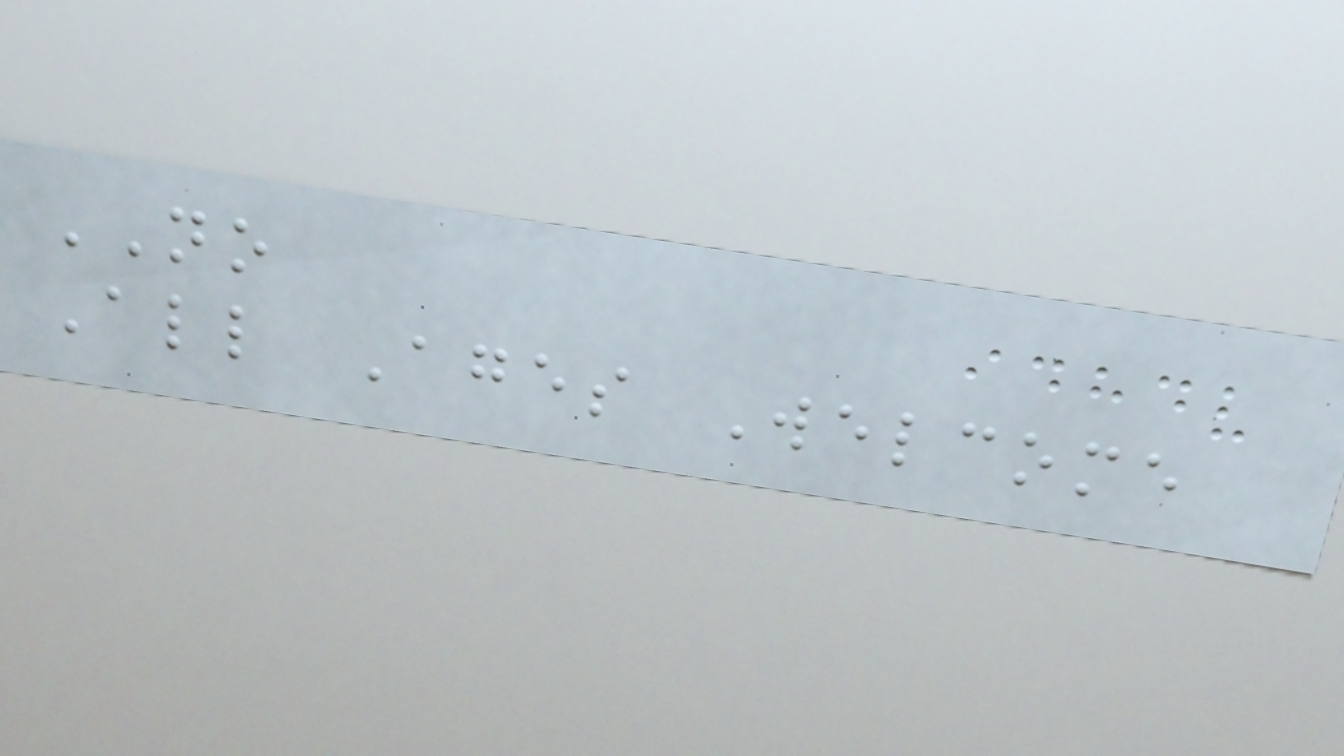NO
All Ages Welcome
